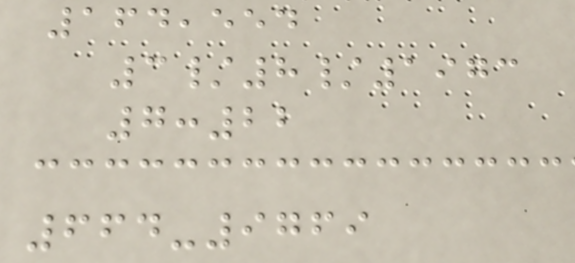164,554
3/8/1973
7:22
664-9769
